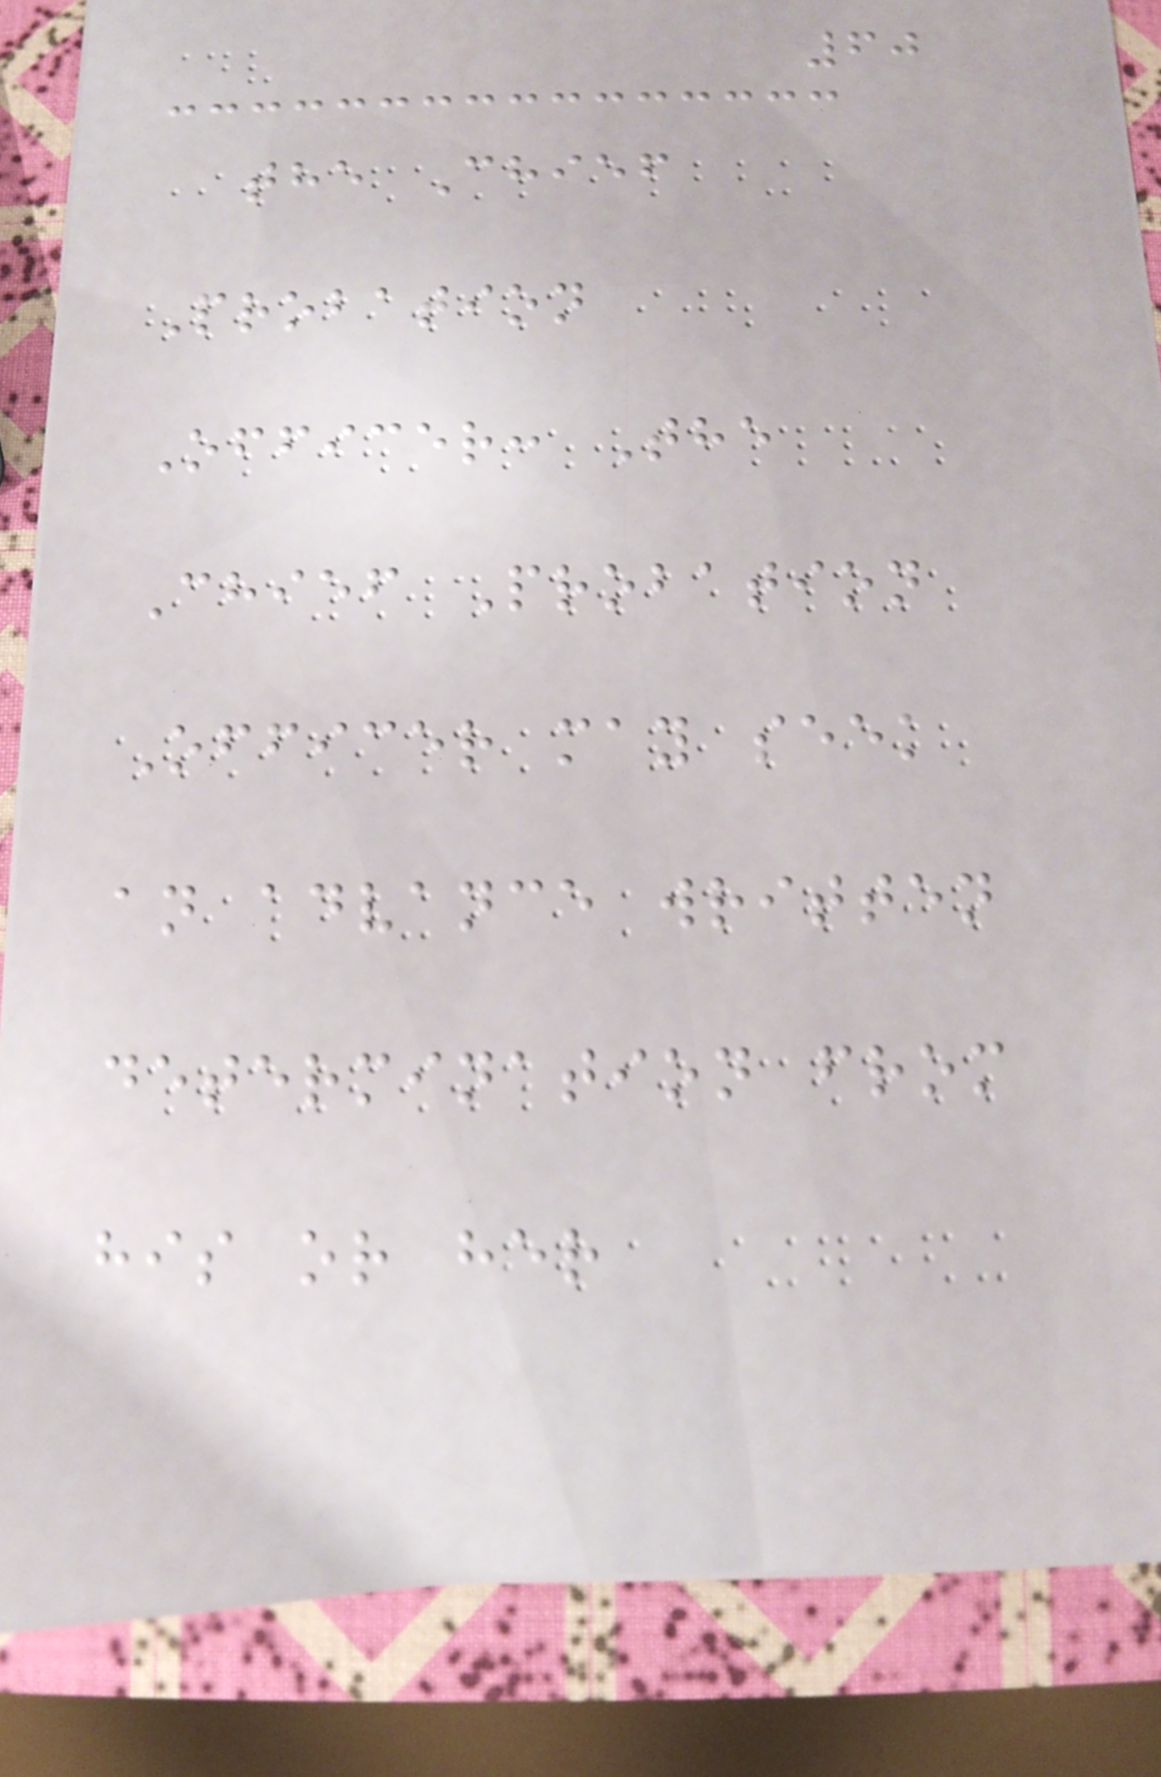60
the Chief
Probation
Officer: The
Chief Probation
Officer may seek
an advance written
determination from
his or her
